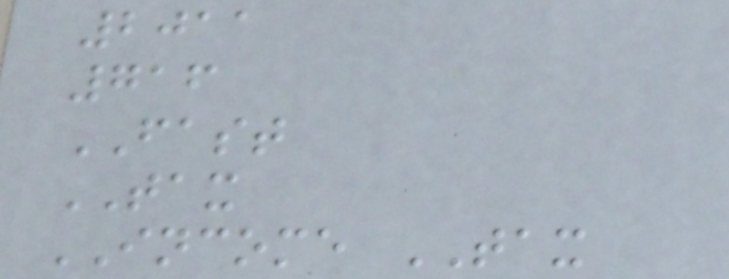2011
716
FAST
TAX
INCOME TAX
